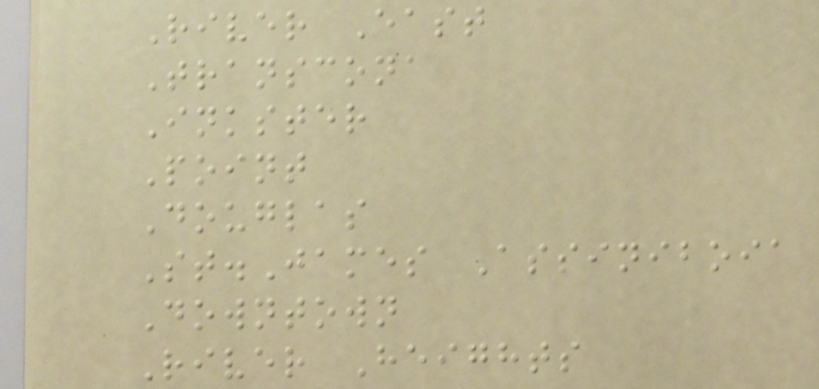River East
Transcona
Inkster
Point
Douglas
St.James Assiniboia
Downtown
River Heights
